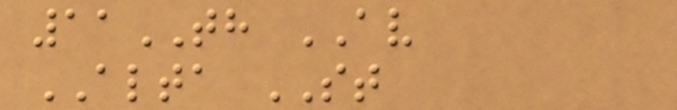11TH AV
ALTA ST
